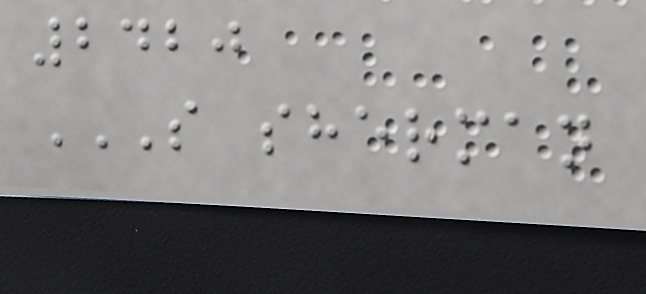2420
S SHERMAN
